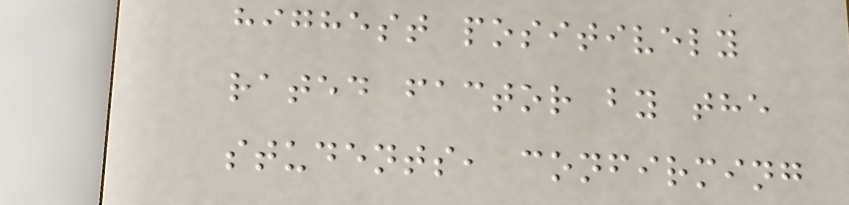highest positively
rated factor by the
students, confirming
